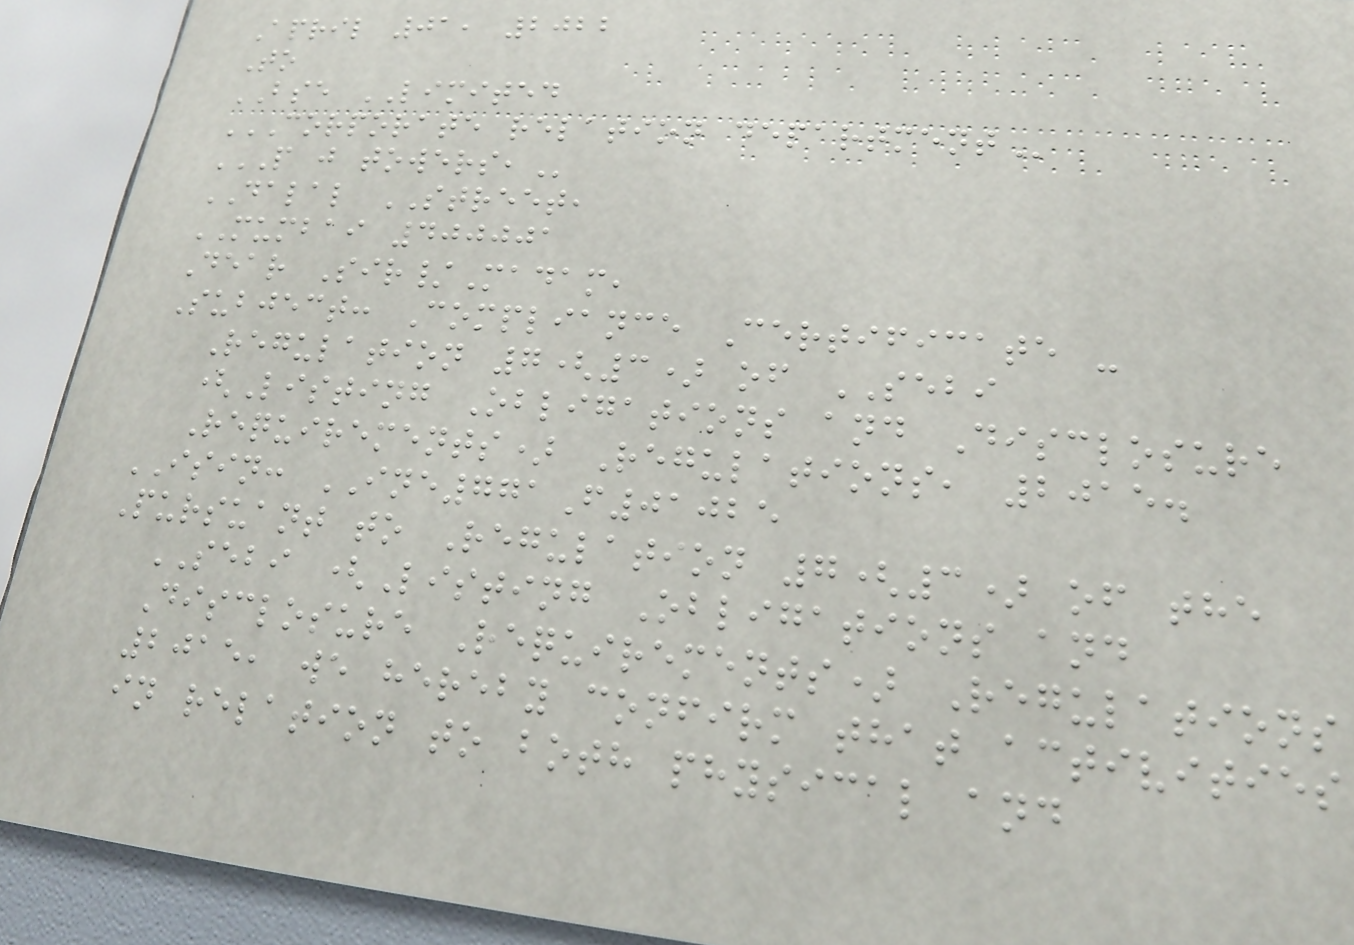April 01, 2022
To
BSE LIMITED
CORPORATE RELATION DEPARTMENT
P J TOWERS,
DALAL STREET,
MUMBAI 400001
Dear Sir/Madam,
Subject: Compliance Certificate -
Regulation 7(3) of SEBI
(Listing Obligations and Disclosure
Requirements) Regulations, 2015.
ISIN: INE771F01025
Pursuant to Regulation 7(3) of the
SEBI (Listing Obligations and
Disclosure Requirements) Regulations
2015, we hereby confirm that activities
in relation to both physical and
